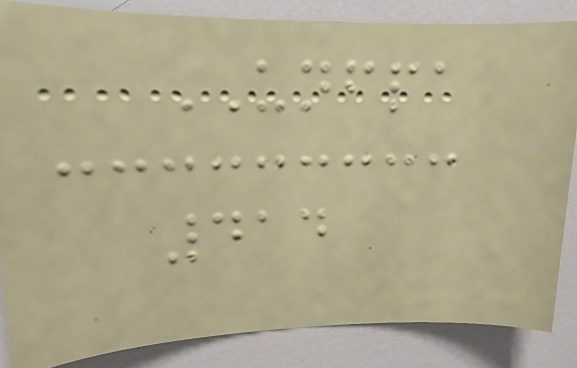UNFPA
414
